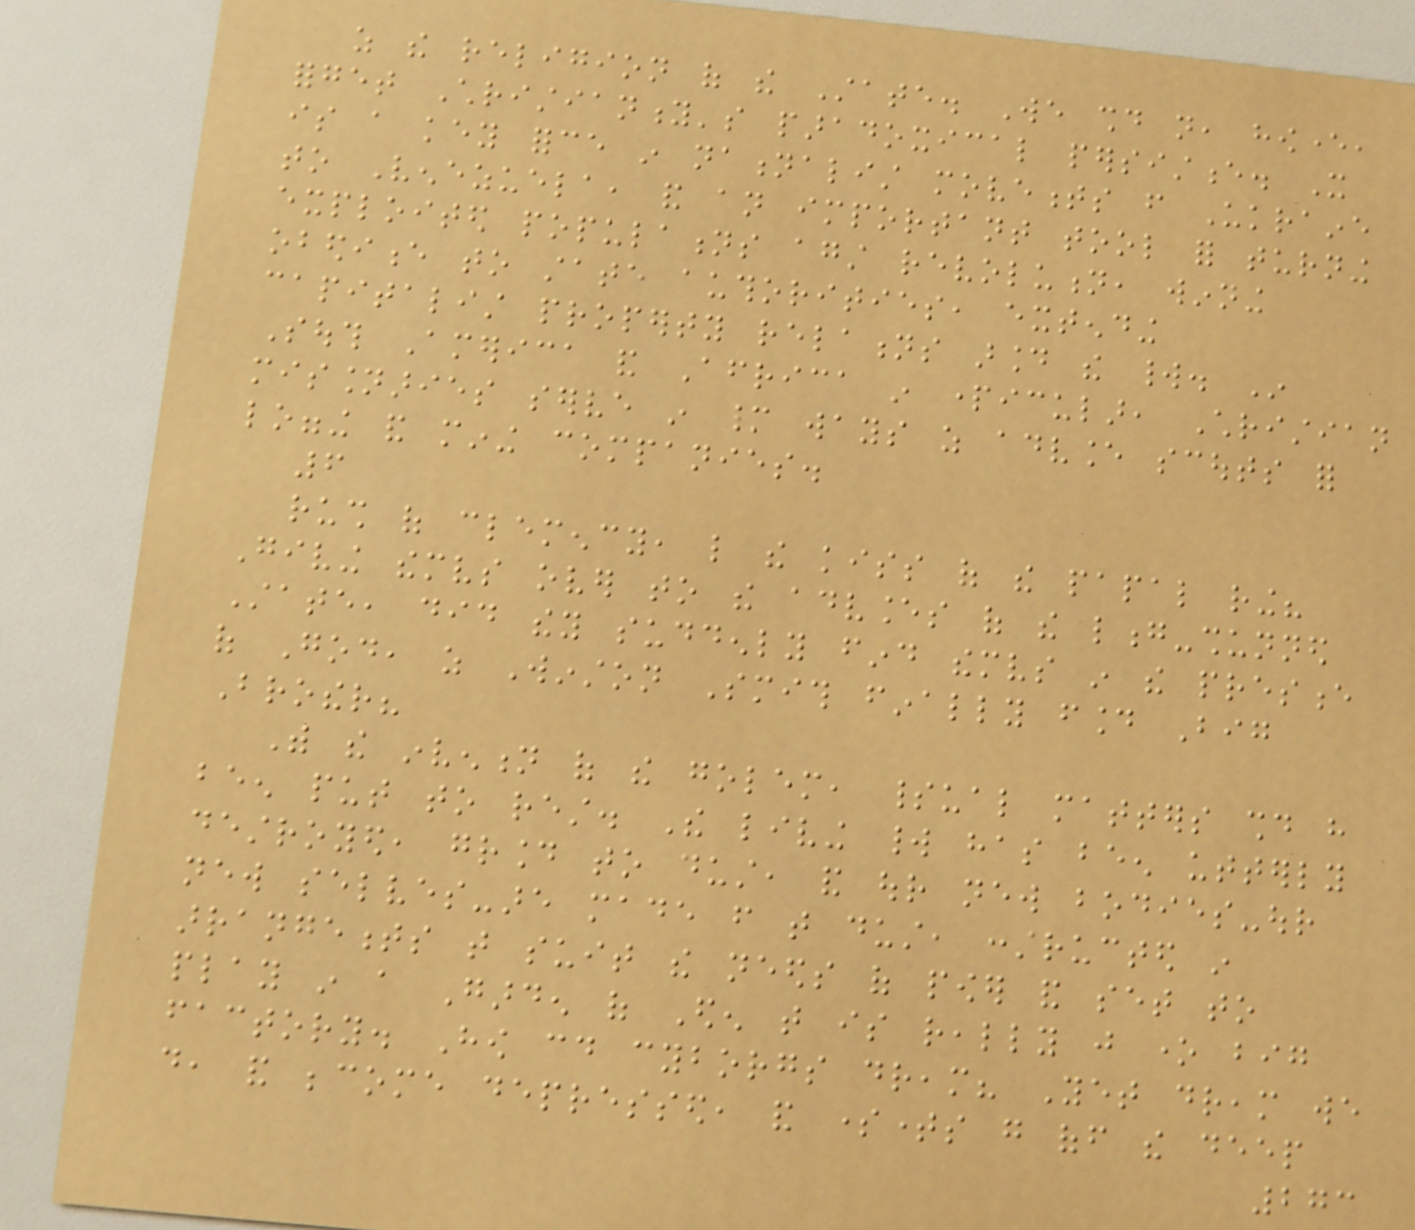as the religion of the State. We should not, however,
forget Christianity's paradoxical persistence. It
is a key force in nationalist movements from Ukraine
to Venezuela, and an important tool for turning
exploited populations against revolution, winning
obedience to state authorities, extending
capitalist property relations around the world. In
South America and Africa in particular, Christian
missionaries serve in many ways as advance scouts for
logging and mining companies.
6
rush of clemency, like the kiss of the papal ring?
Giving themselves over to the advances of the long-shunned
State, did they suddenly find themselves in the presence
of God, as Winston Smith finally found Big
Brother?
With the invention of the golem, spiritual matters should have
been put to rest. The living world has been utterly
destroyed, ground to dust, and our new bodies-our
new selves-are made from that dust, constructed in
arrangements that suit the needs of power and set to
play in a Garden of Eden that is really just one big
factory. How could cyborgs dream? Yet dream we
do, and become depressed, and sometimes go off the deep
273
